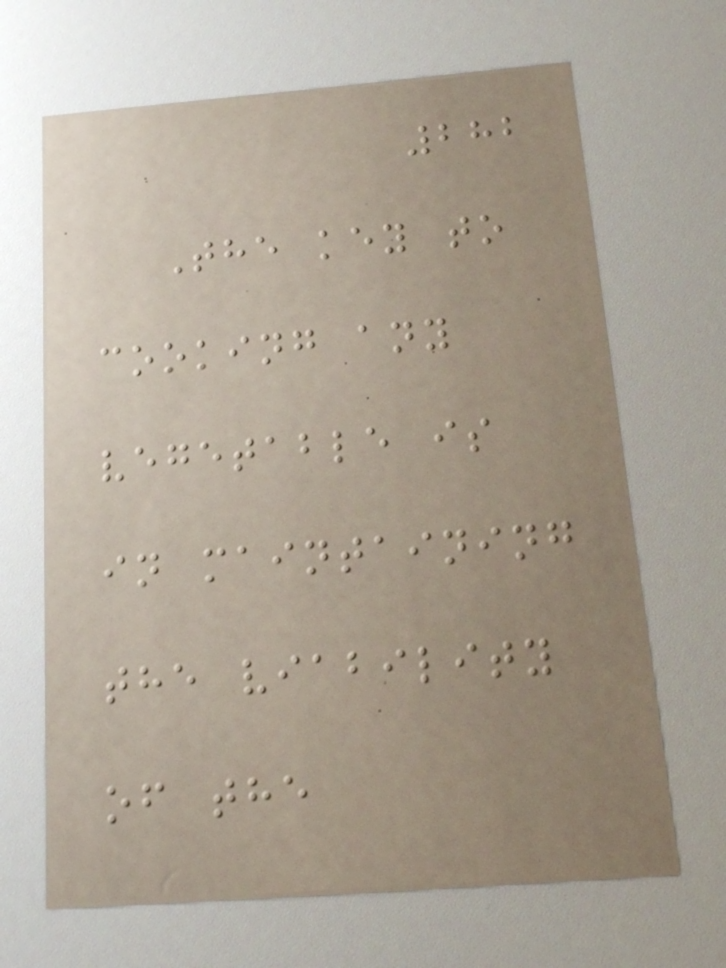282
The key to
cooking any
vegetable is
in maintaining
the viability
of the
